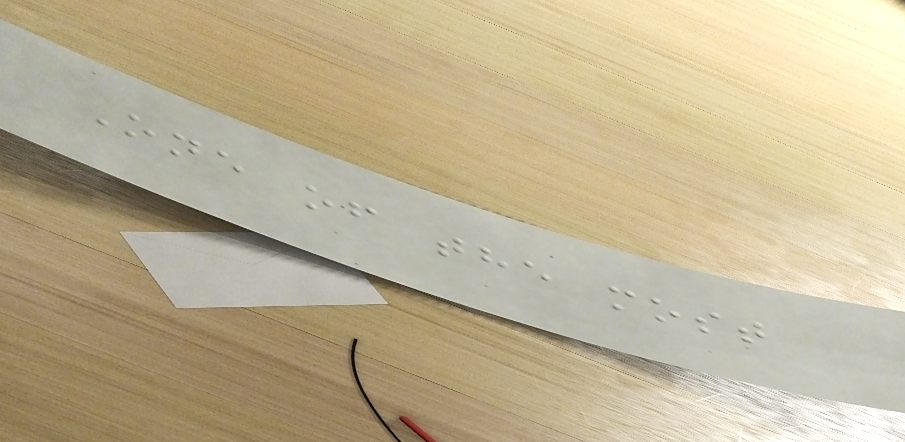One of the most
